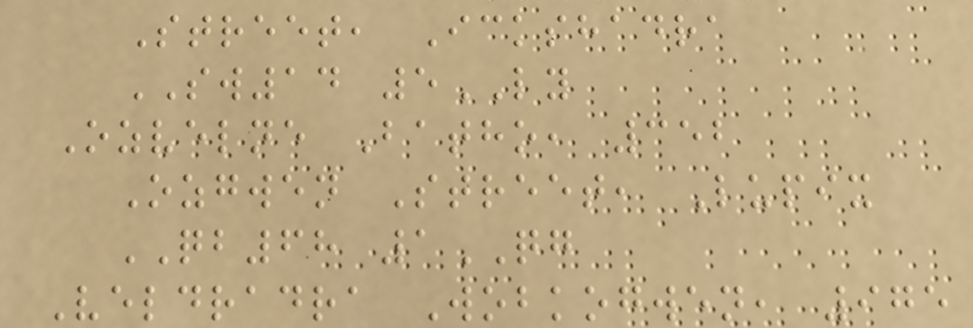Street, Ickshadra
SW14 5LY
Ozvelne Batho, 352
Ozgwen Street, Lupix
QB68 1QG
Veldradra Wobkogwen, 975
